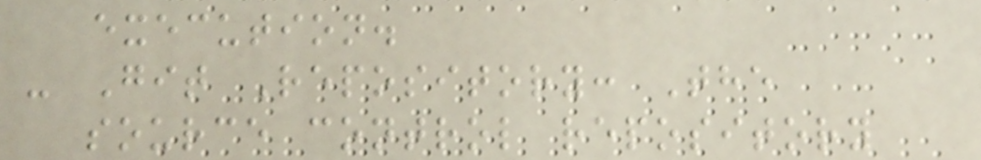execution.
- Git Repository: The
source control repository
